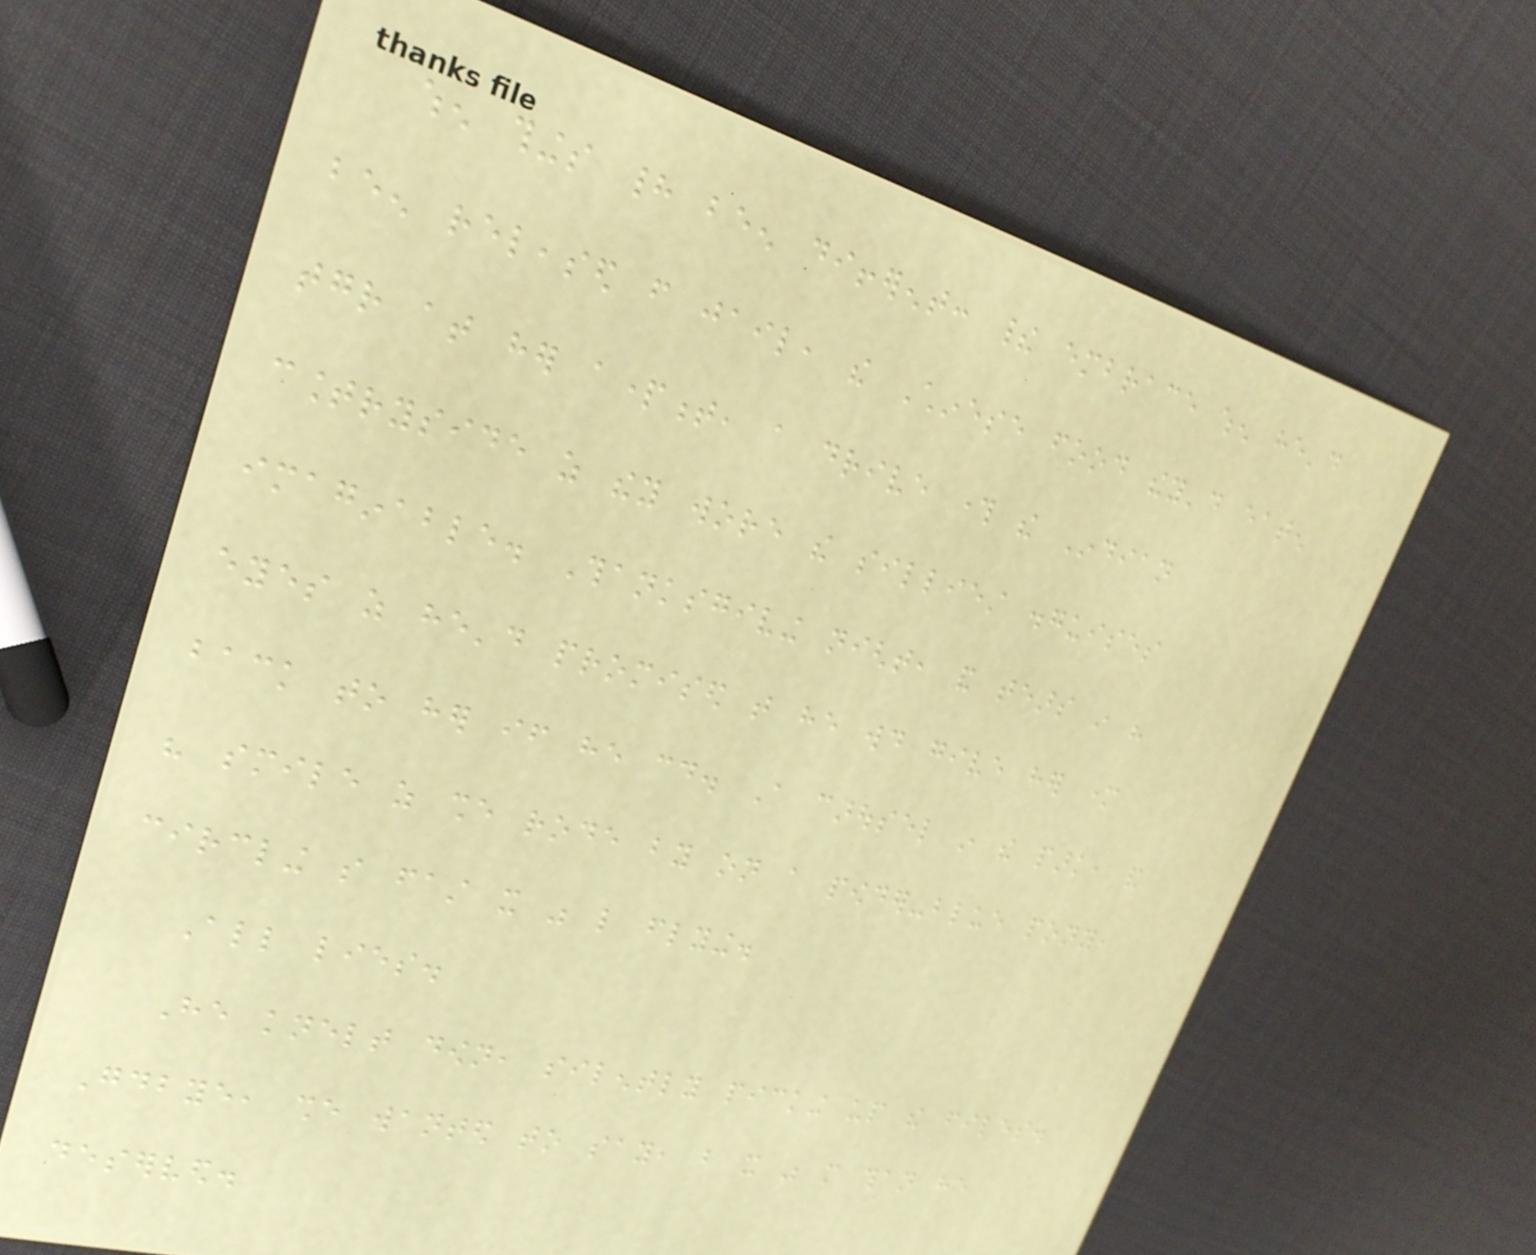when things had been different: their embrace when he'd
been released from jail, the Chinese food they'd eaten
together at her apartment, a drive through the Indian
countryside as they wore the silliest disguises
imaginable. Thanksgiving night, and tears in his
eyes as he'd promised that he would give her mother
back to her if he could. A carousel in the park, and
his smile as she rode by on a powder-blue pony,
circling so fast it was like flying.
All lies.
He knelt down, silently picking up the files.
Goodbye, she wanted to say, but it was more than he
deserved.
